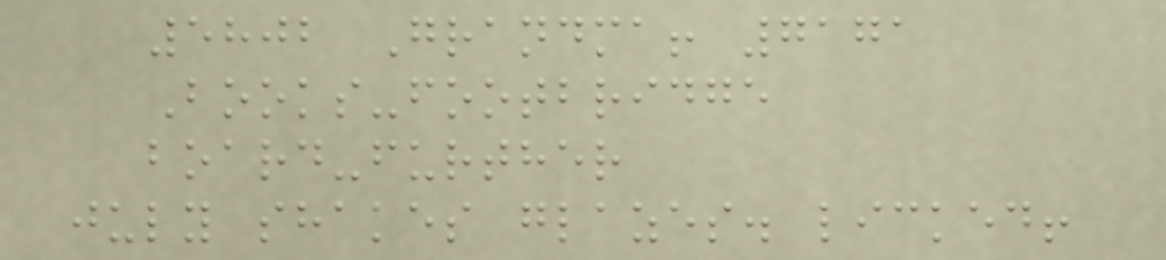5802 Grandma! 7171
Books-footbridge
board-further
july shakes glazes. licked!
